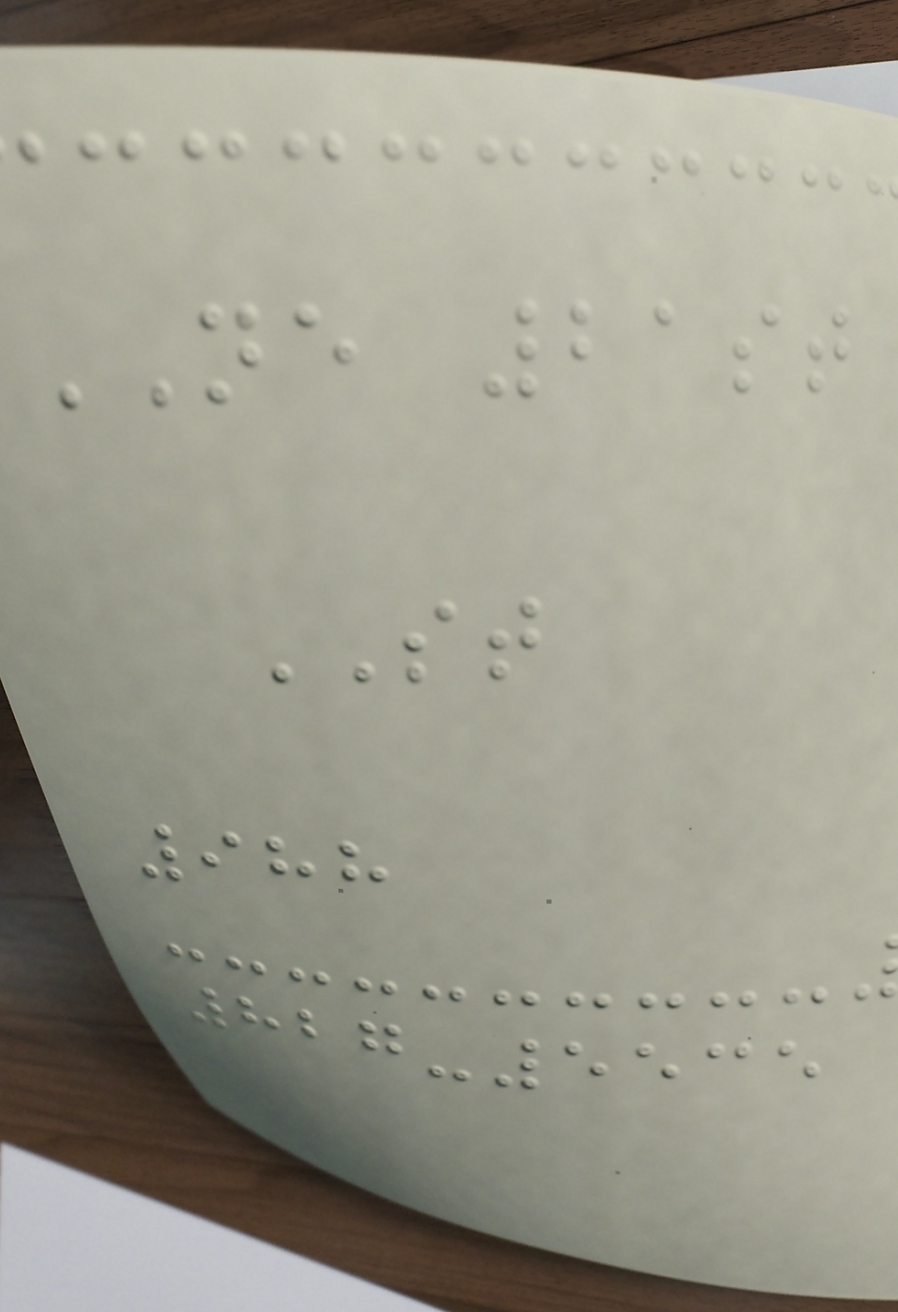NE 21st
ST
988
827-5535
